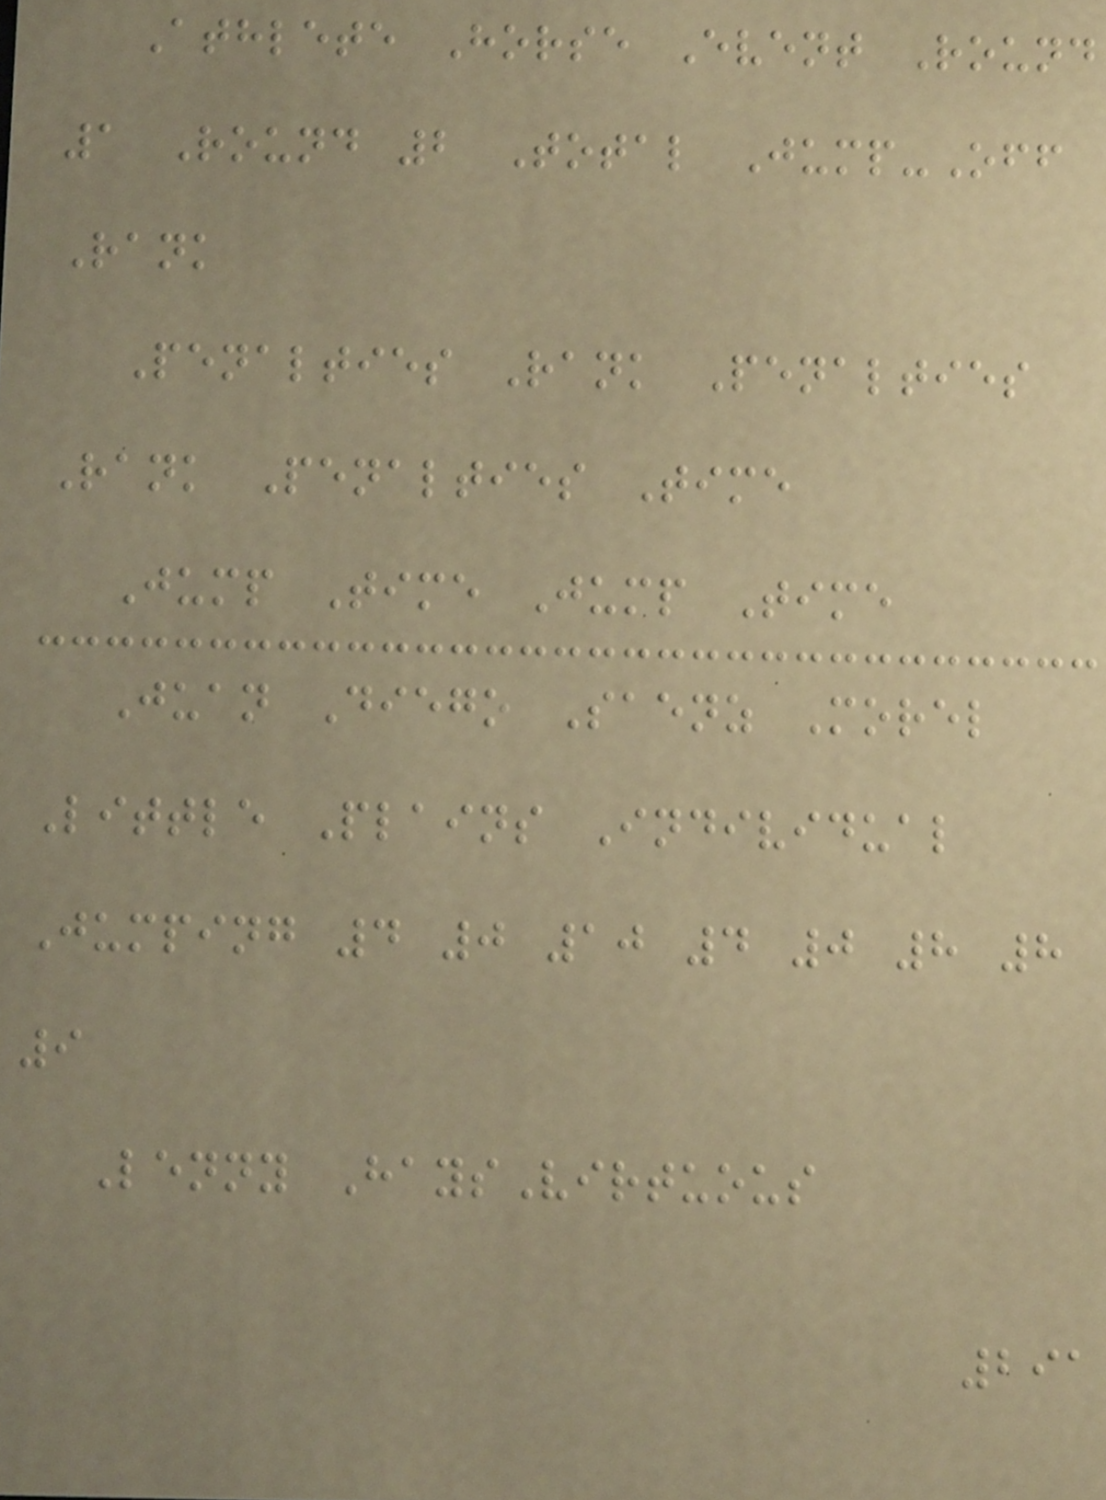Athlete Horse Event Round
1 Round 2 Total Jump-Off
Rank
Penalties Rank Penalties
Rank Penalties Time
Jump Time Jump Time
Juan Diego Saenz Morel
Little Plains Individual
Jumping 4 0 10 4 0 8 8
9
Lenny HaysVirtuous
291
